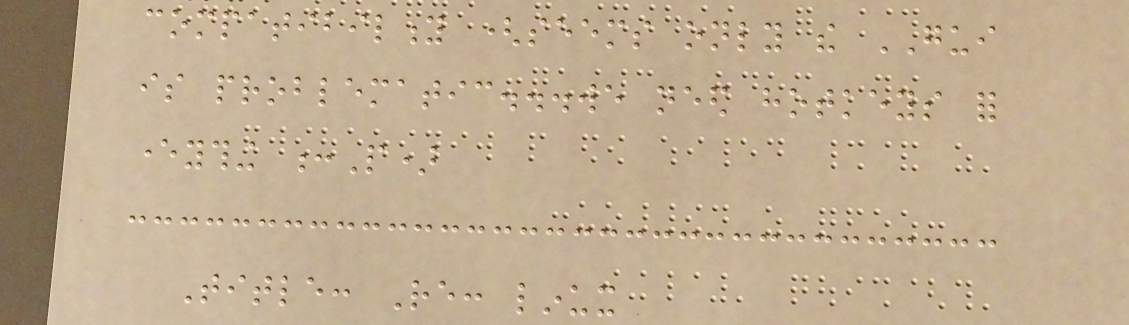compatibility (seems only the GUI
is problematic...we need hotkeys for
everything :P)
Title: Re: linux
